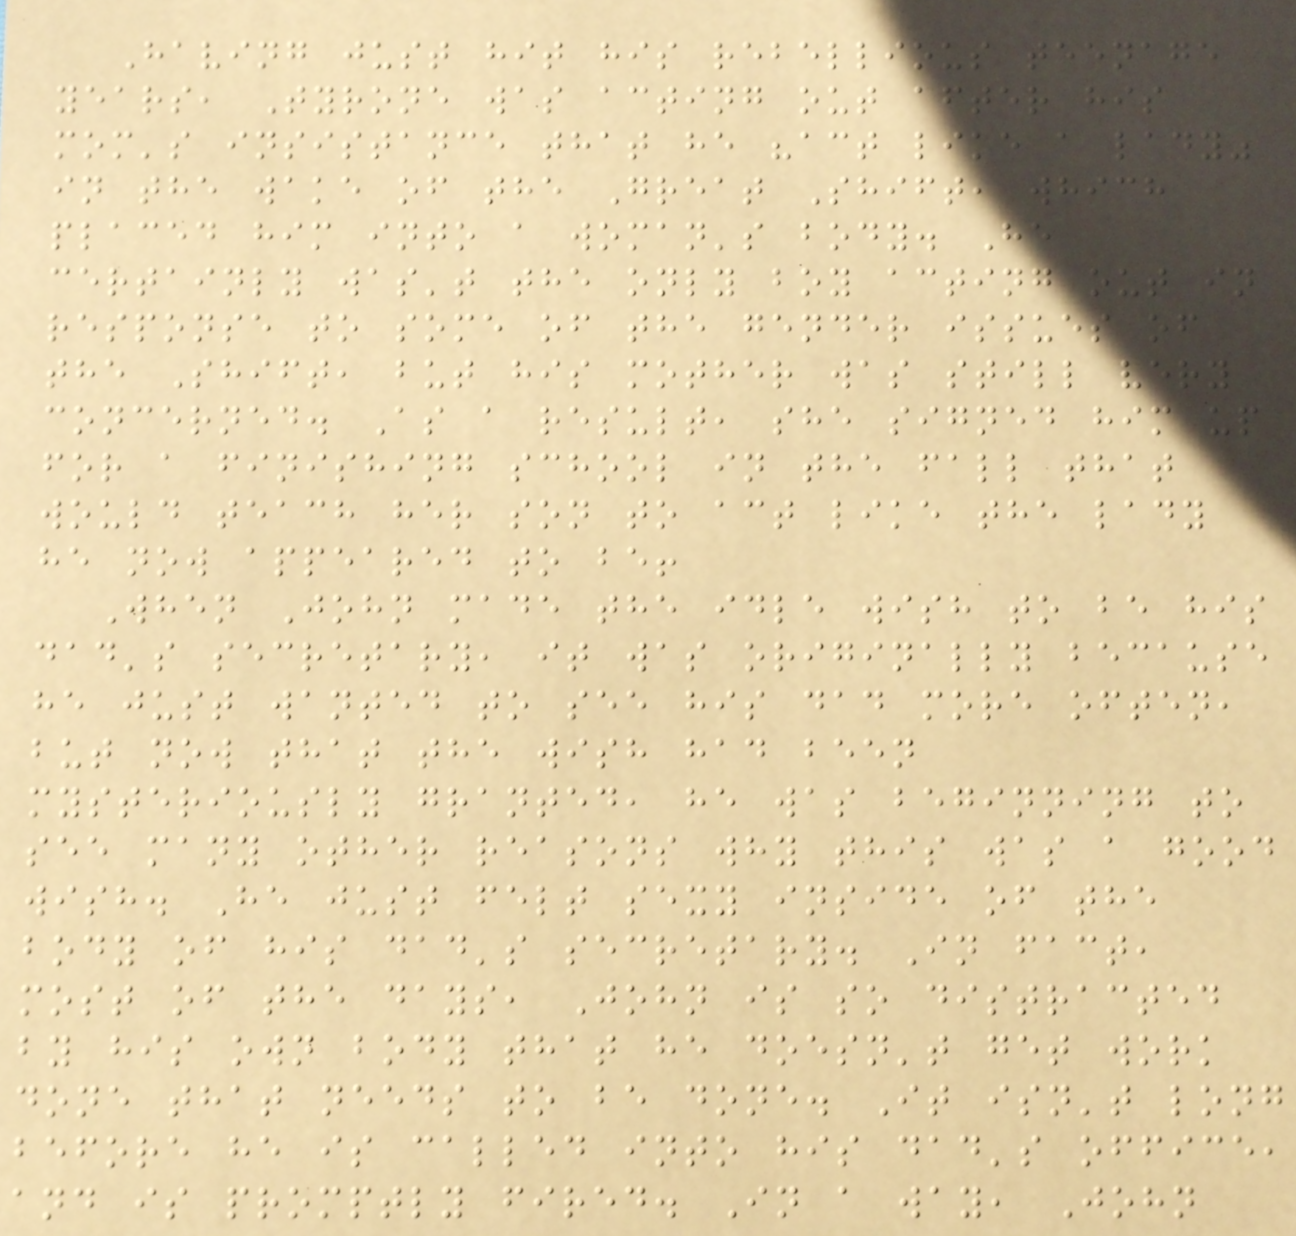Having just hit his rebellious teenage
years, Tyrone was acting out after his
mom's insistance that he "act like a lady"
in the wake of the Great Shift, which
placed him into a woman's body. He
certainly was't the only boy acting out in
response to some of the gender issues of
the Shift, but his mother was still very
concerned. As a result, she signed him up
for a finishing school in the fall that
would teach her son to act like the lady
he now appeared to be!
When John made the idle wish to be his
dad's secretary, it was originally because
he just wanted to see his dad more often,
but now that the wish had been
mysteriously granted, he was beginning to
see many other reasons why this was a good
wish. He just felt sexy inside of the
body of his dad's secretary. In fact,
most of the days, John is so distracted
by his own body that he doesn't get work
done that needs to be done. It isn't long
before he is called into his dad's office,
and is promptly fired. In a way, John
